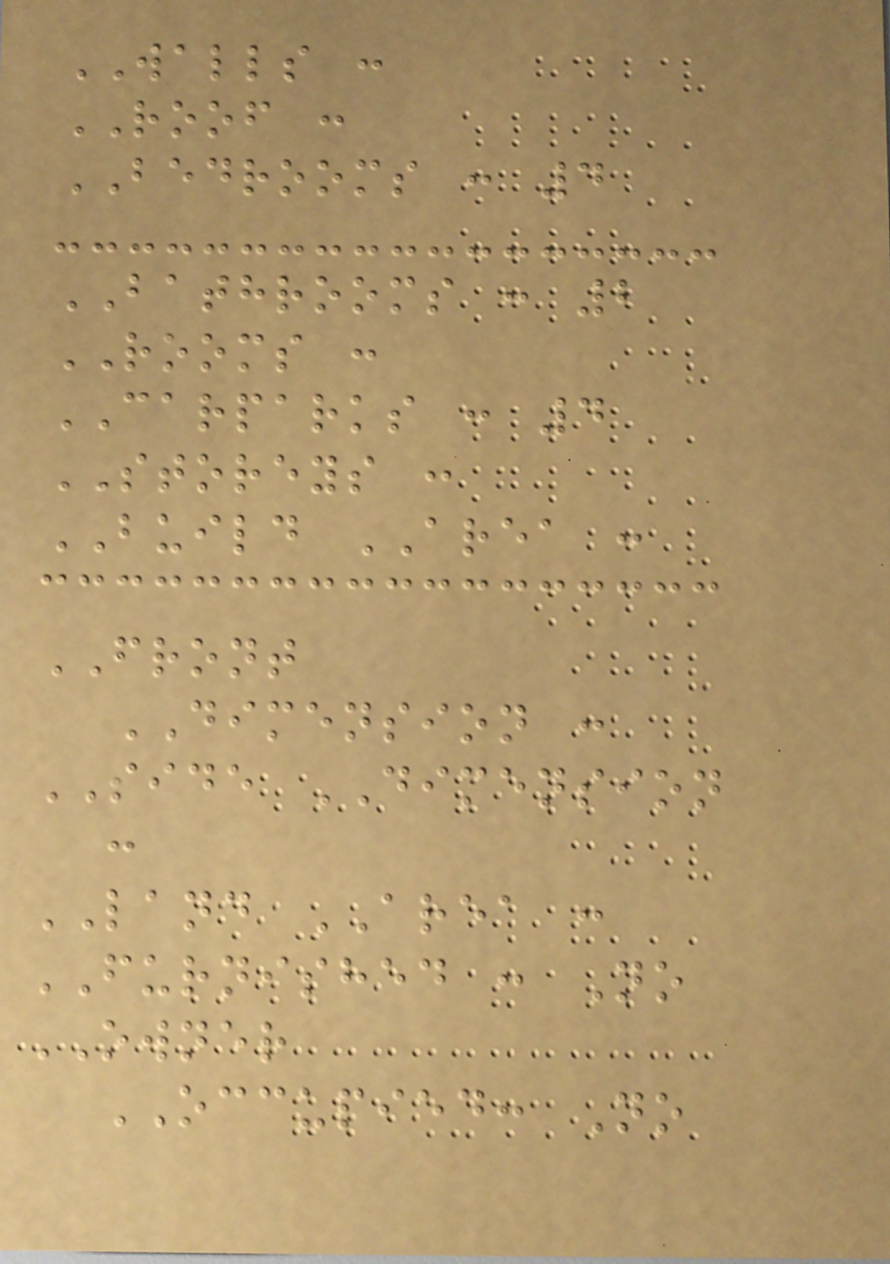WALLS :
ROOF :
BEDROOMS : 4
BATHROOMS : 2
ROOMS :
CARPARKS : 4
STOREYS :
BUILD AREA :
FRONT
DIMENSION :
SIDE DIMENSION
:
LAND AREA :
FURNISHED : No
OWNER
OCCUPIED: No
